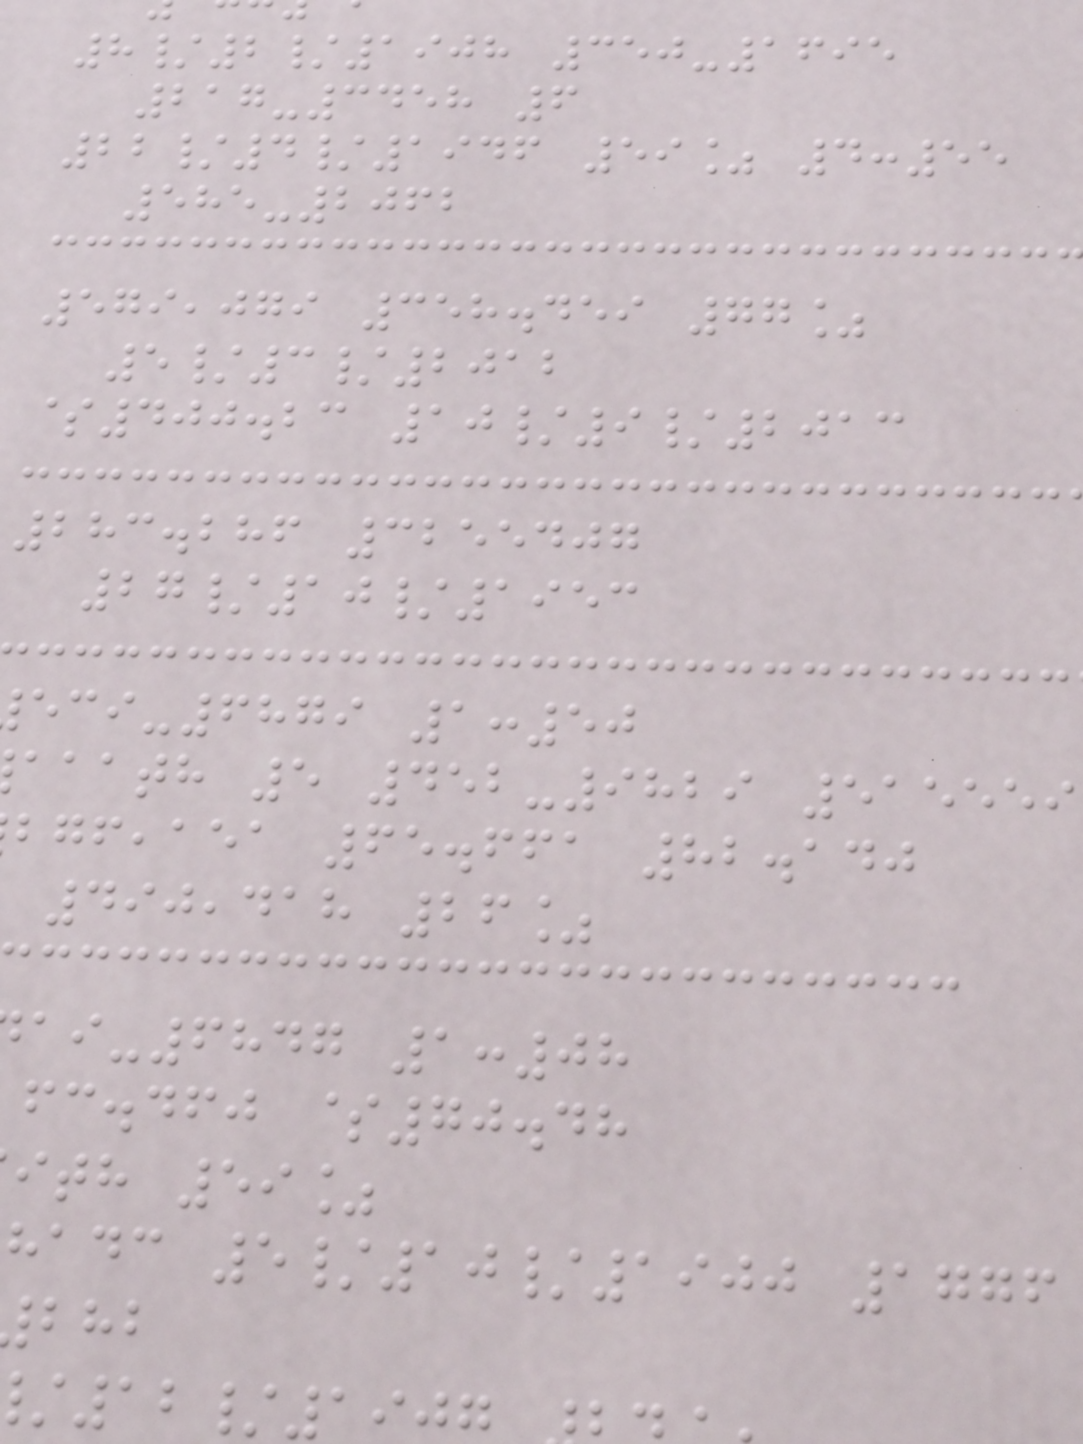8/2/1908 350-1695
217-3458 6
22/4/1946 59% 4:55
585-2062
579,079 358.459 77%
5/3/2012
$400.23 10/9/2013
283.286 3255407
27/10/1953
-6879 1:50
aaath 5 452-9829 515559
,aea 65.661 82.140
490,418 26%
-6847 1:08
fc.dfj $70.48
ith 59%
hadc 5/10/1900 1776
